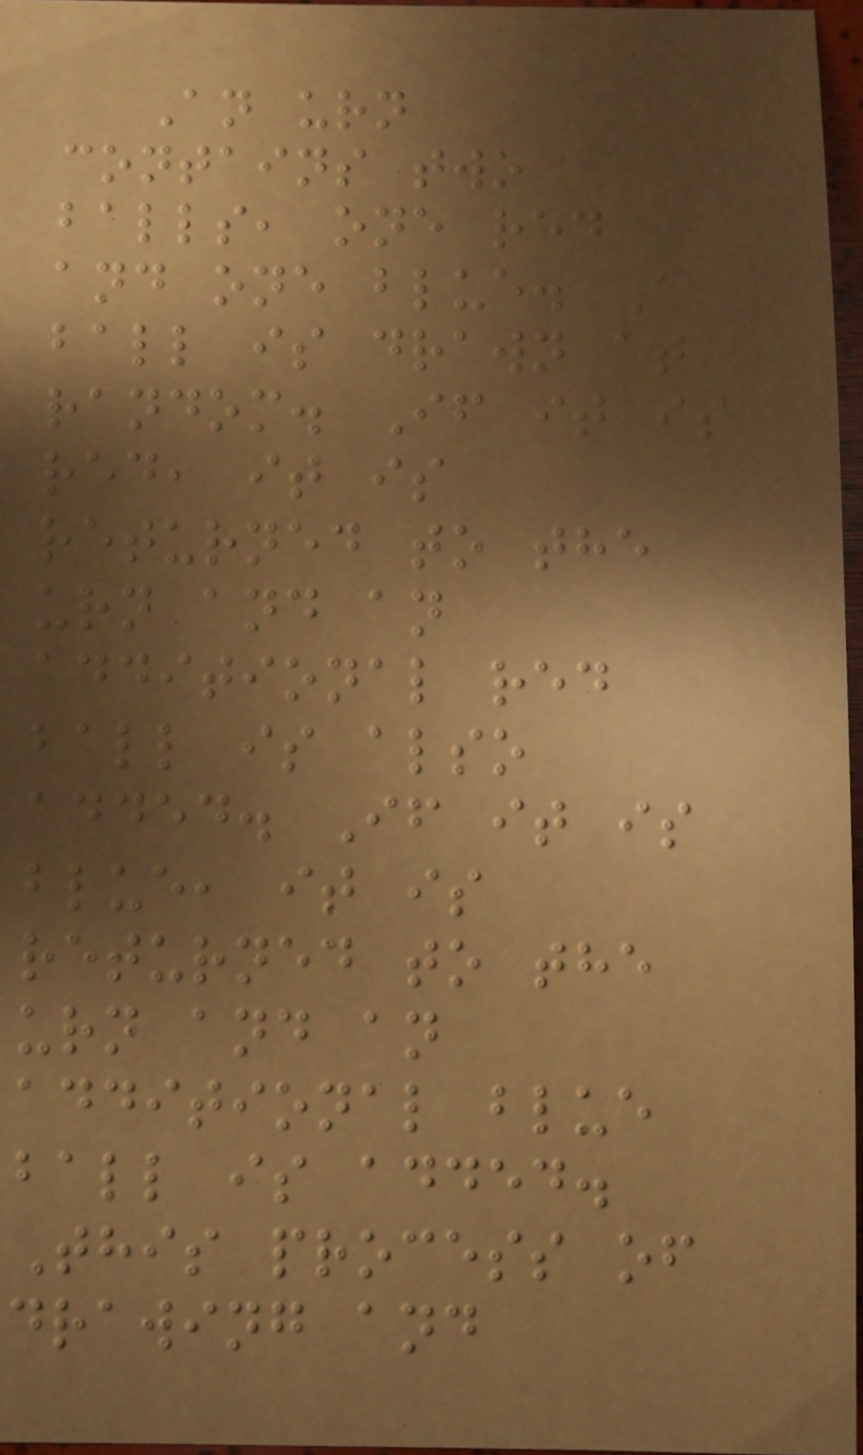An urn
contains two
balls, one red
and one blue. A
ball is drawn at
random. If it is
red, it is
returned to the
urn and an
additional red
ball is also
added. If it is
blue, it is
returned to the
urn and an
additional blue
ball is added.
This process of
drawing and
